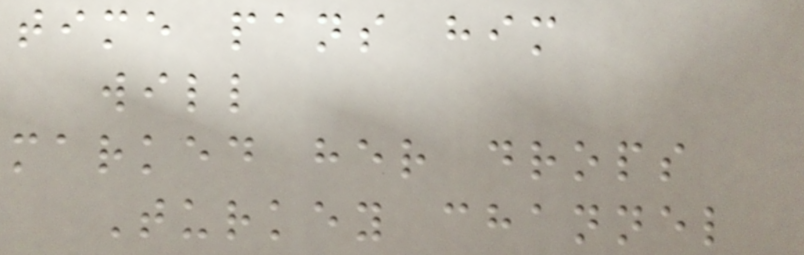time pans him
will
marked her drops
Turkey channel
